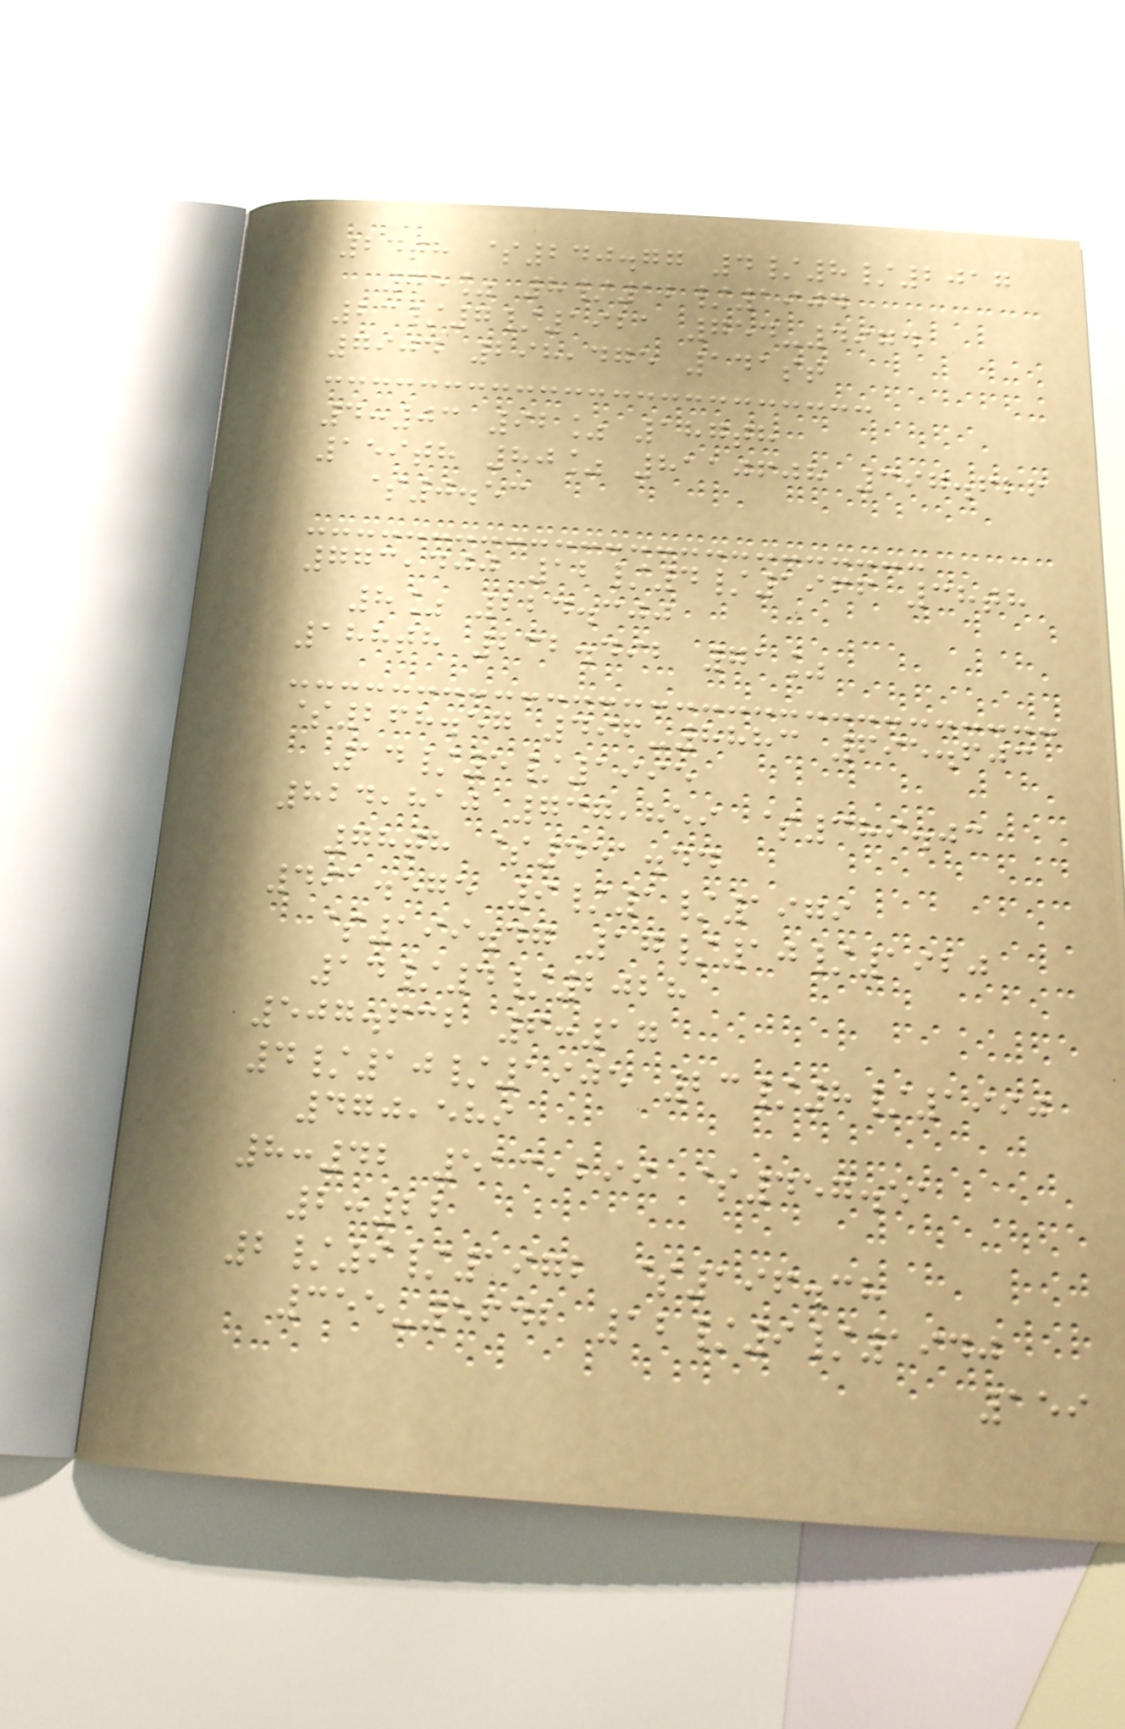24th $240.77 4/8/2017
75% 8/12/1904
23/7/1921 754-4974
7904 298,475 141st
4:03 92% 187th
159th 80% 8110608 397.626
$0.53
773,400 12/4/1966 38th
8% 224.300
188th 232.492 71%
$268.57 496-8883 695.603
14/5/1995
824,810 737,859 $389.03
78th $451.44
491.575 9/1/1979
$199.47 17/10/1920
14/4/2028
507.632 6:17
4/10/1905 23/8/1990
470,589
8:42 513,299 $457.51
2:22
2/9/1972 $196.38
355-5642 12/9/1940
159
